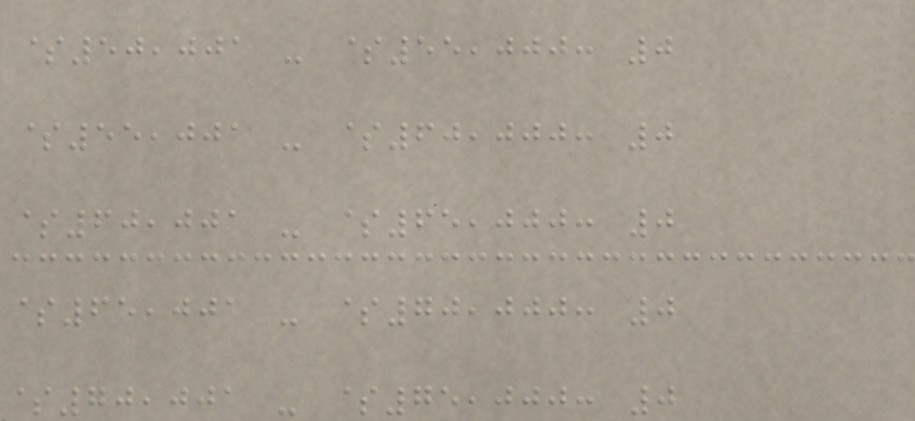$50,001 - $55,000: 0
$55,001 - $60,000: 0
$60,001 - $65,000: 0
$65,001 - $70,000: 0
$70,001 - $75,000: 0
